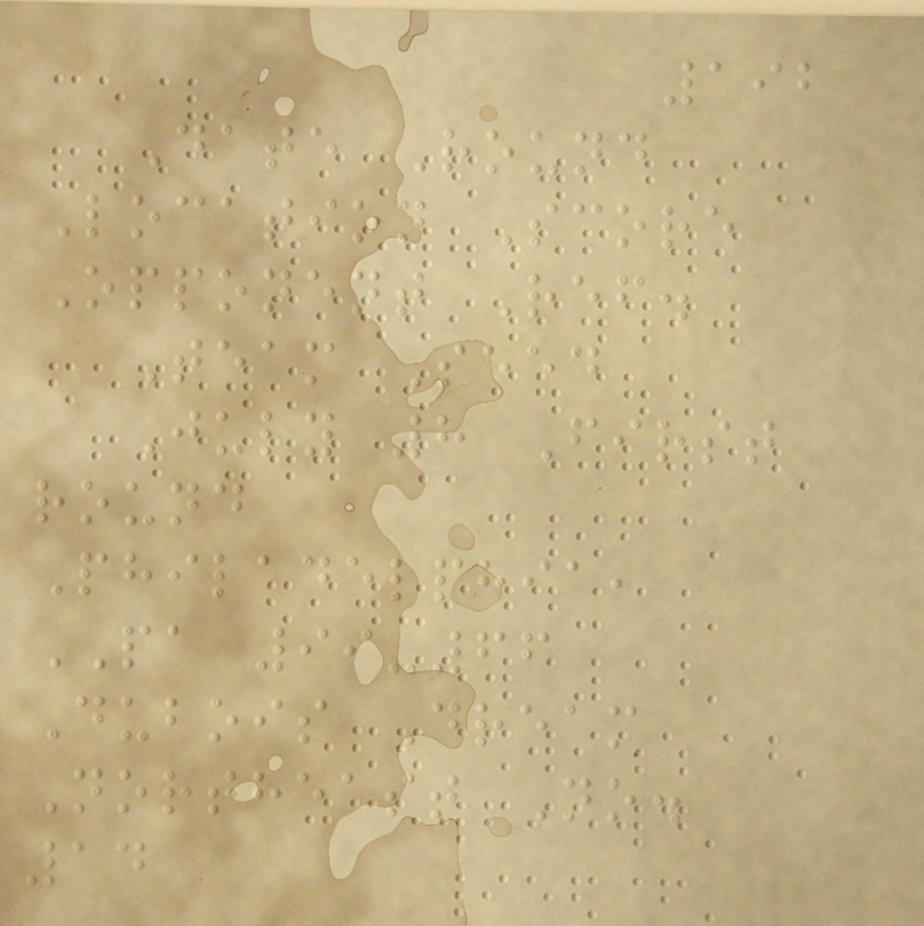192
Date Round
Location Score
Opponent Ref.
Team Seed
July 8 First
round
Philadelphia,
PA 99-66
Dubois Dream
Northeast No.
14
